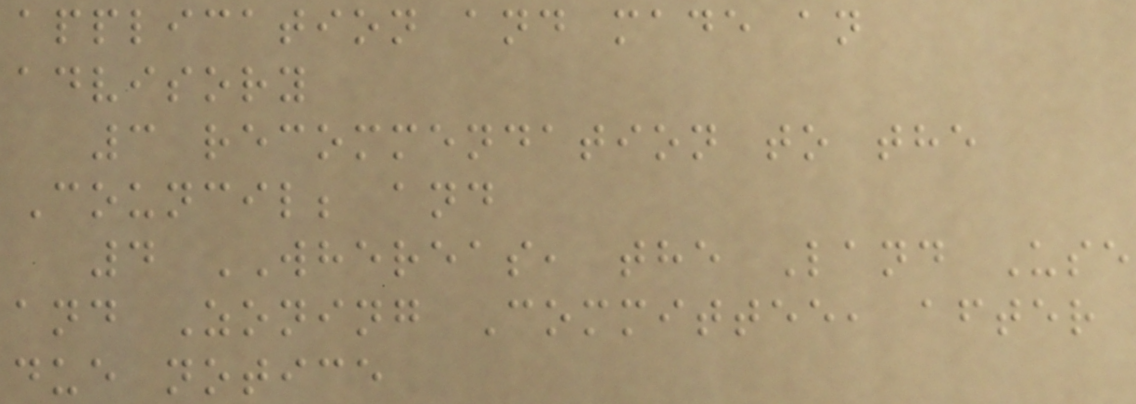application and made an
advisory
3 recommendation to the
Council; and
4 WHEREAS, the Land Use
and Zoning Committee, after
due notice
